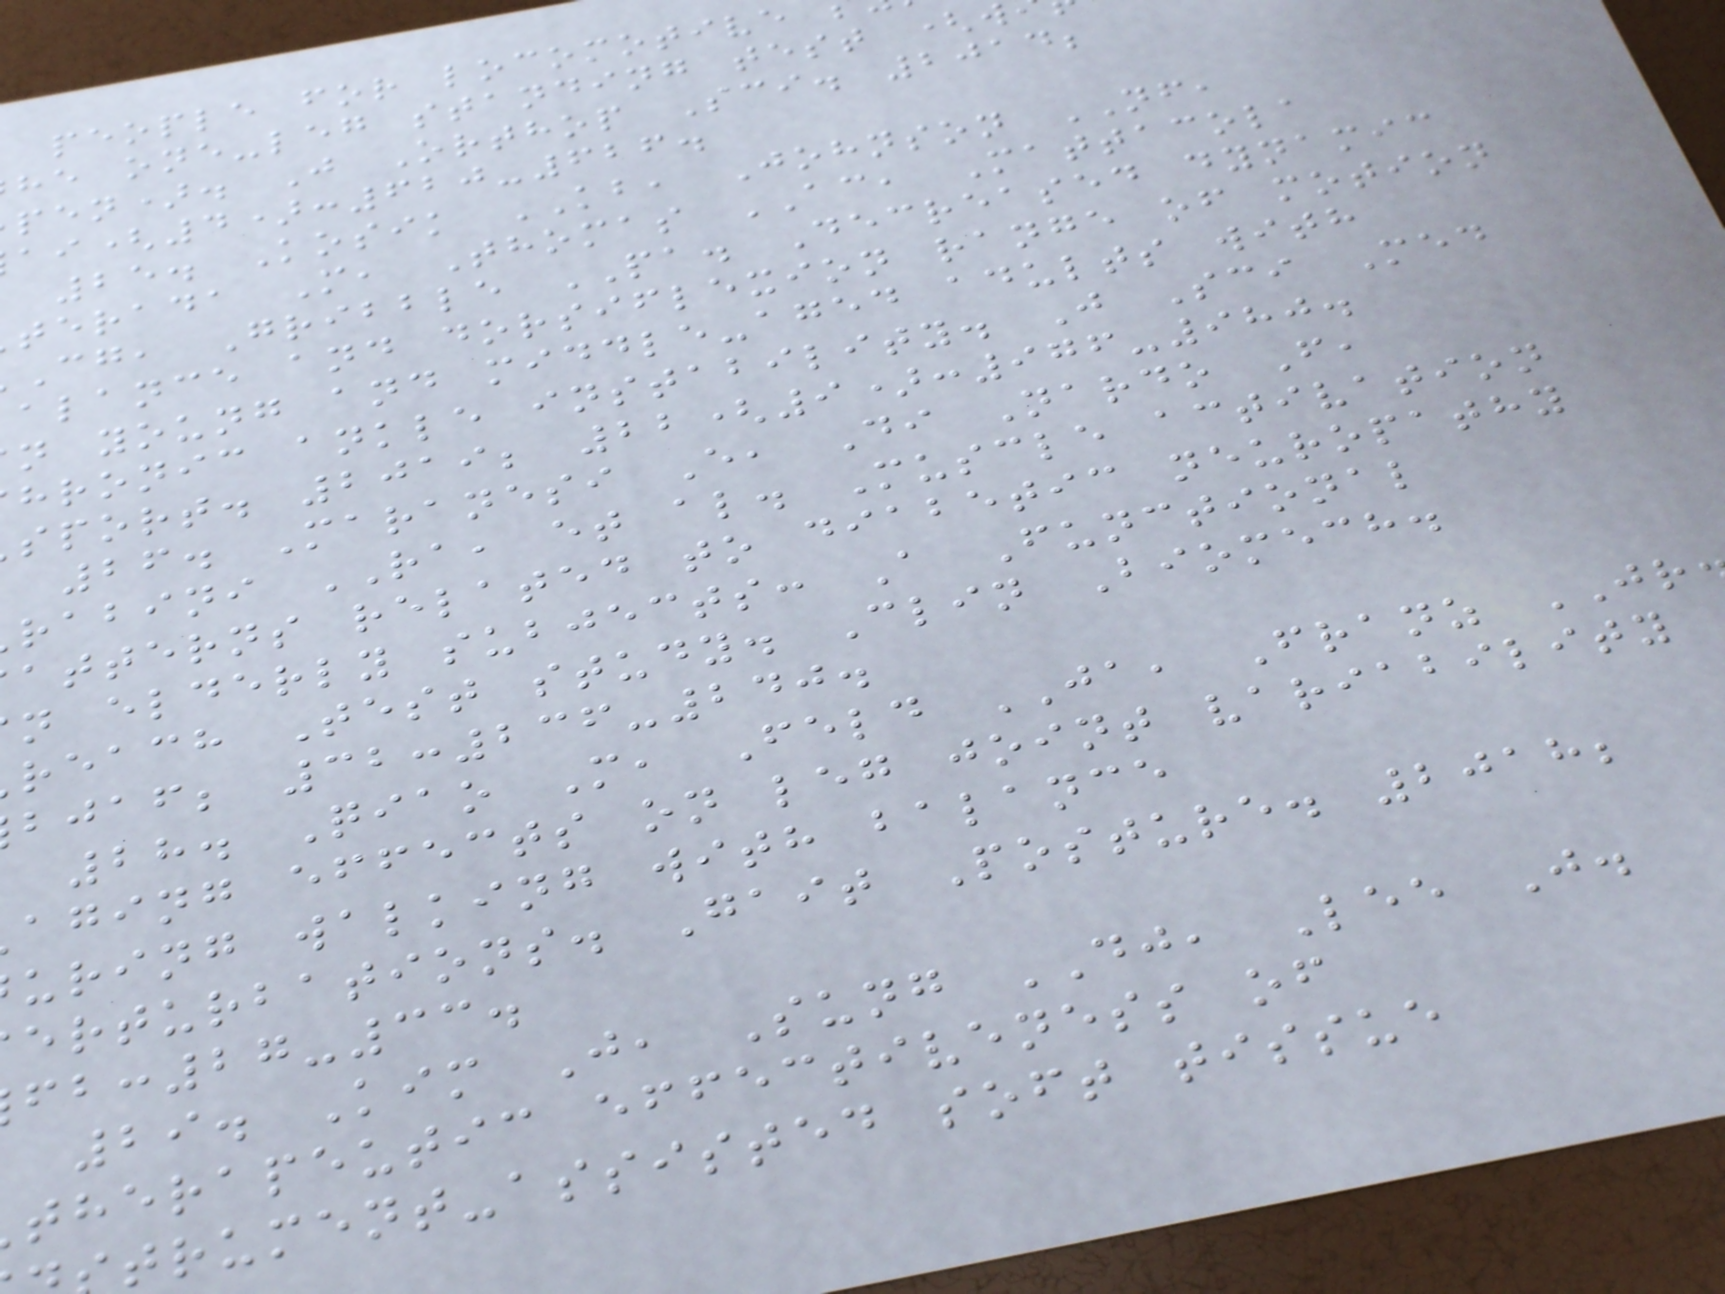people for locomotive
he one-leg standing test (w
pen). J Orthop Sci. 2014;
(4):620-626.
25. Kosik KB, Johnson NF,
terada M, Thomas AC, Mattacola
cg, Gribble PA. Decreased dynamic
alance and dorsiflexion range of motion
n young and middle-aged adults with
hronic ankle instability. J Sci Med
sport. 2019; 22(9):976-980.
26. Maranesi E, Di Nardo F,
rabini RA, et al. Muscle activation
atterns related to diabetic neuropathy
n elderly subjects: A Functional
reach Test study. Clin Biomech.
bjaf; 32:236-240.
28. Qiao M, Feld JA, Franz JR
aging effects on leg joint variability
uring walking with balance
erturbations. Gait Posture. 2018;
:27-33.
29. Kim J, Sung DJ, Lee J.
therapeutic effectiveness of
trument-assisted soft tissue
